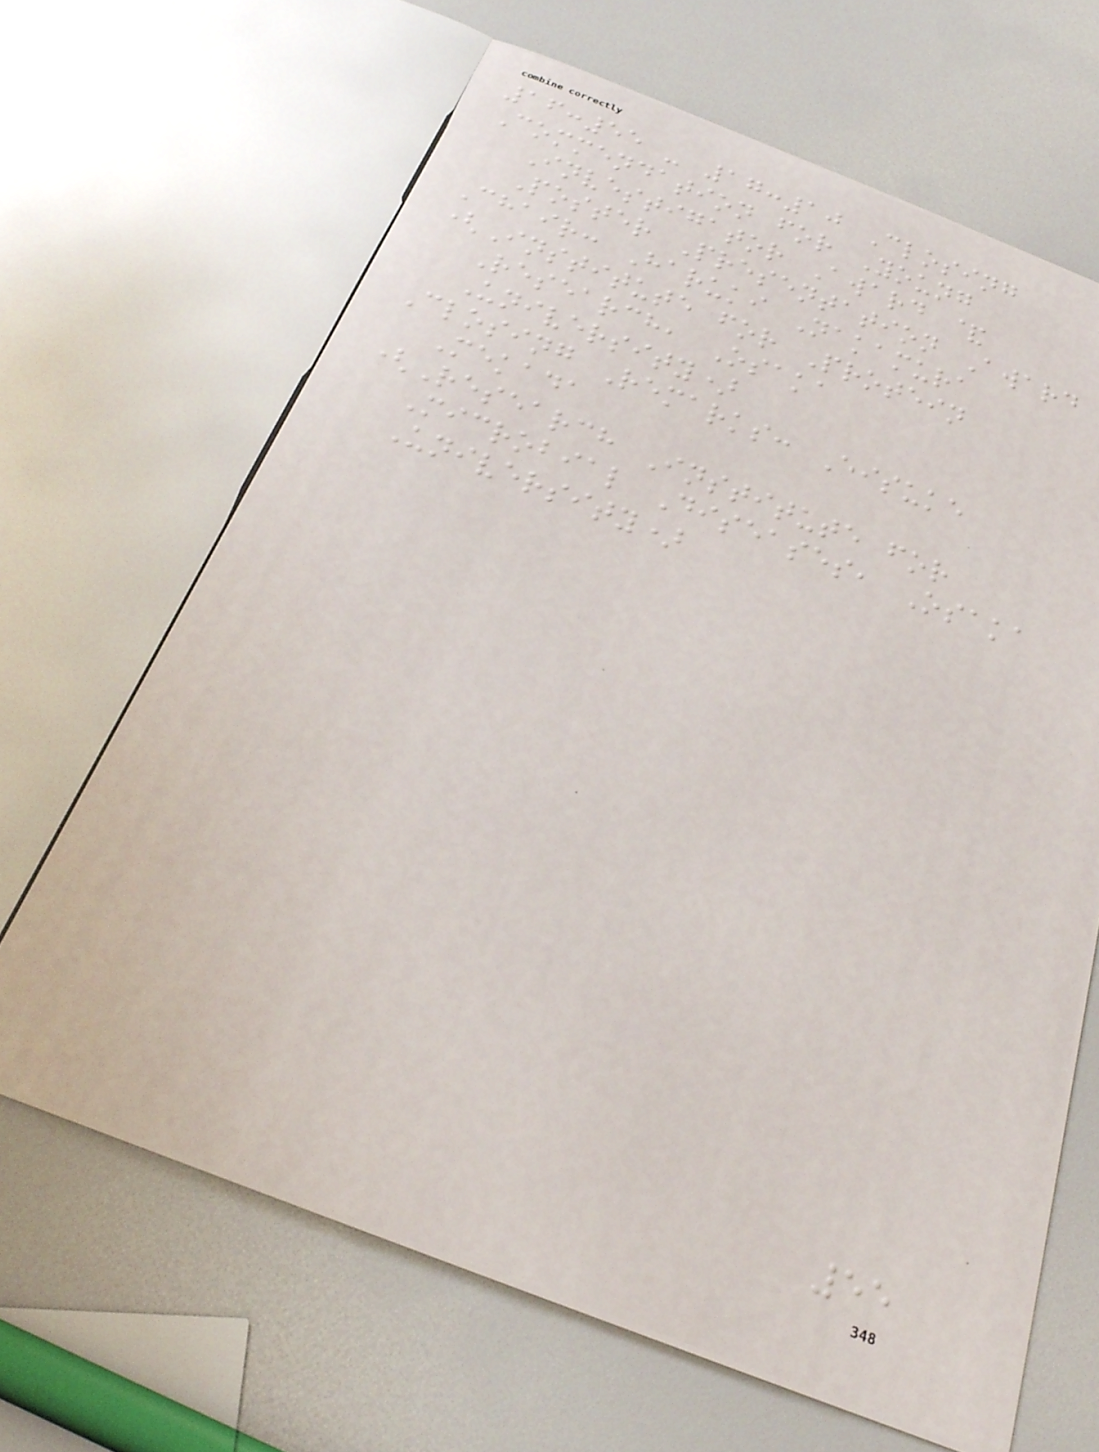16:55 - 17:10 Closing
Commendation for Young
Investigator Award &
Poster Presentation Award
Chair: Haruki Nakamura
(Institute for Protein
Research, Osaka
University)
Closing Remarks: Eisuke
Mekada
(Research Institute for
Microbial Diseases, Osaka
University)
55
